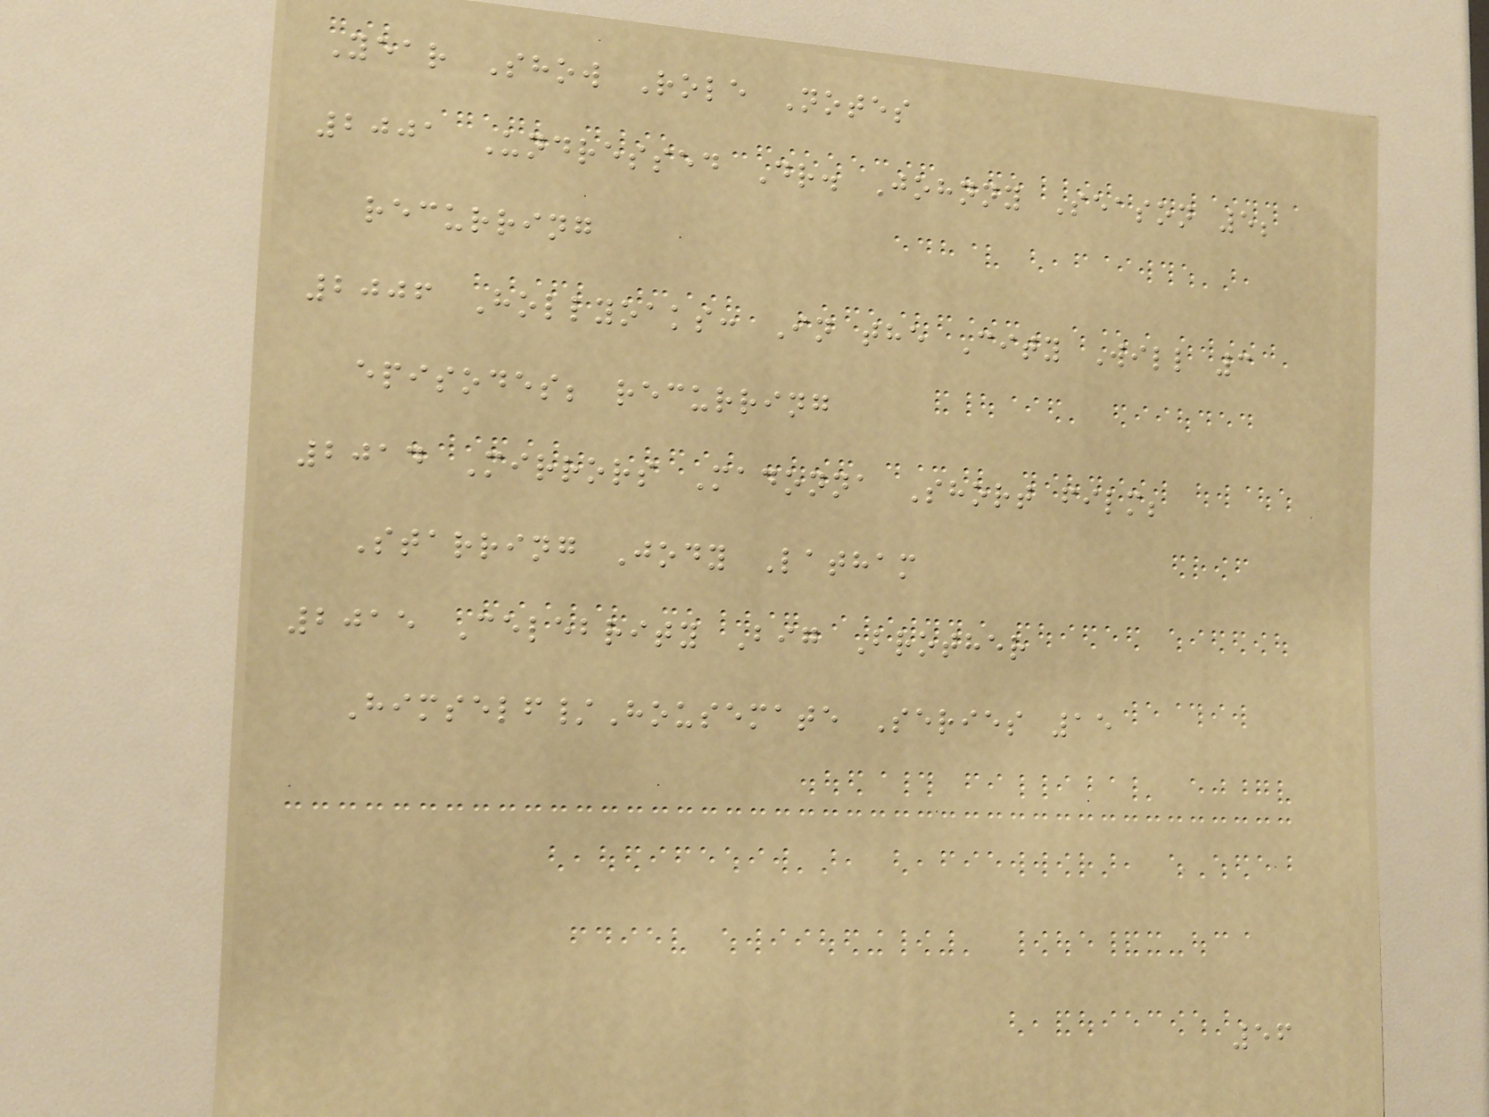Year Show Role Notes
2001 Undressed Dr. Johnny Season 5;
recurring
2006 Hollyoaks: In the City Will 3
episodes; recurring
2014 Mirrors Madonna Short film;
Starring Jody Latham
2015 Celebrity Big Brother
Himself/Housemate Series 15
56
